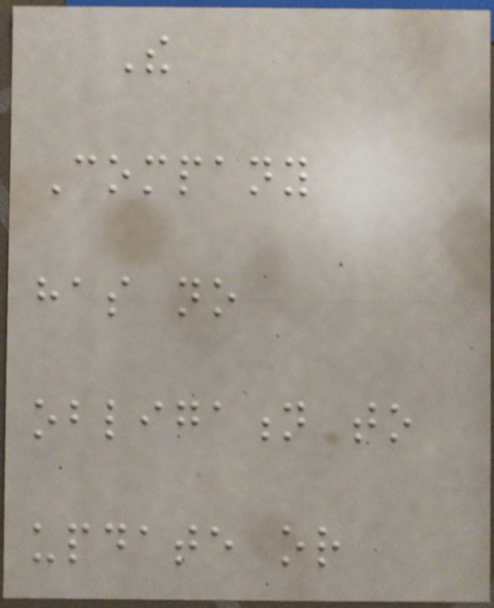The
Company
has no
obligation to
update or
